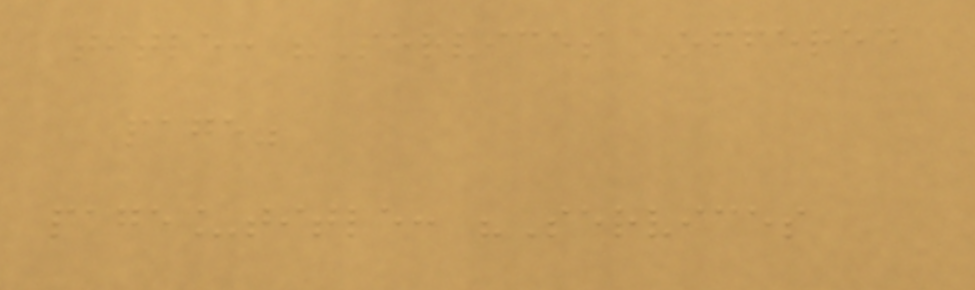title: "Services Offered
page"
page_title: "Services
